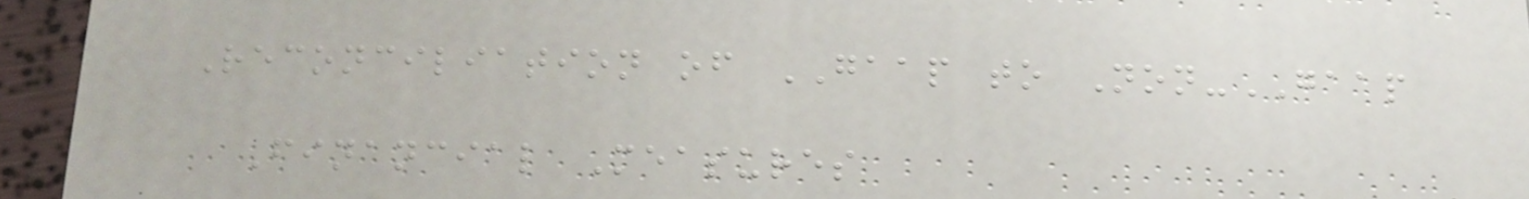Reconciliation of GAAP to Non-GAAP
Financial Measures
